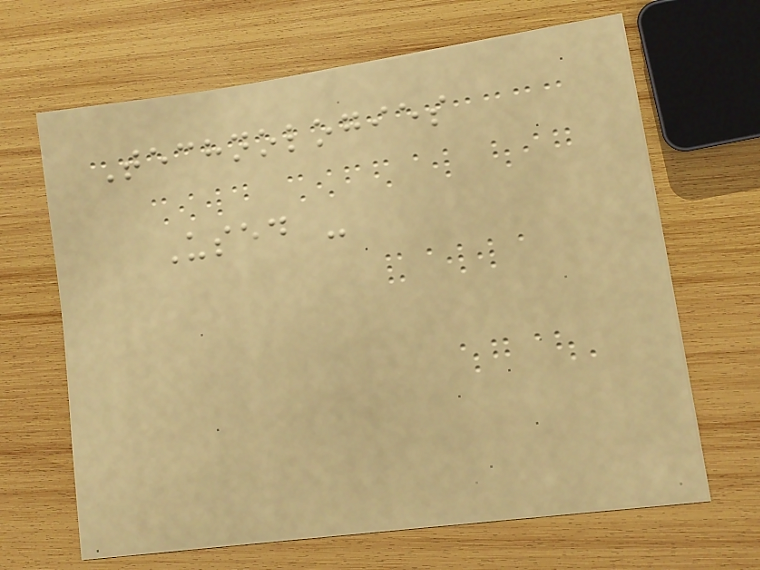Technologies
Used -
